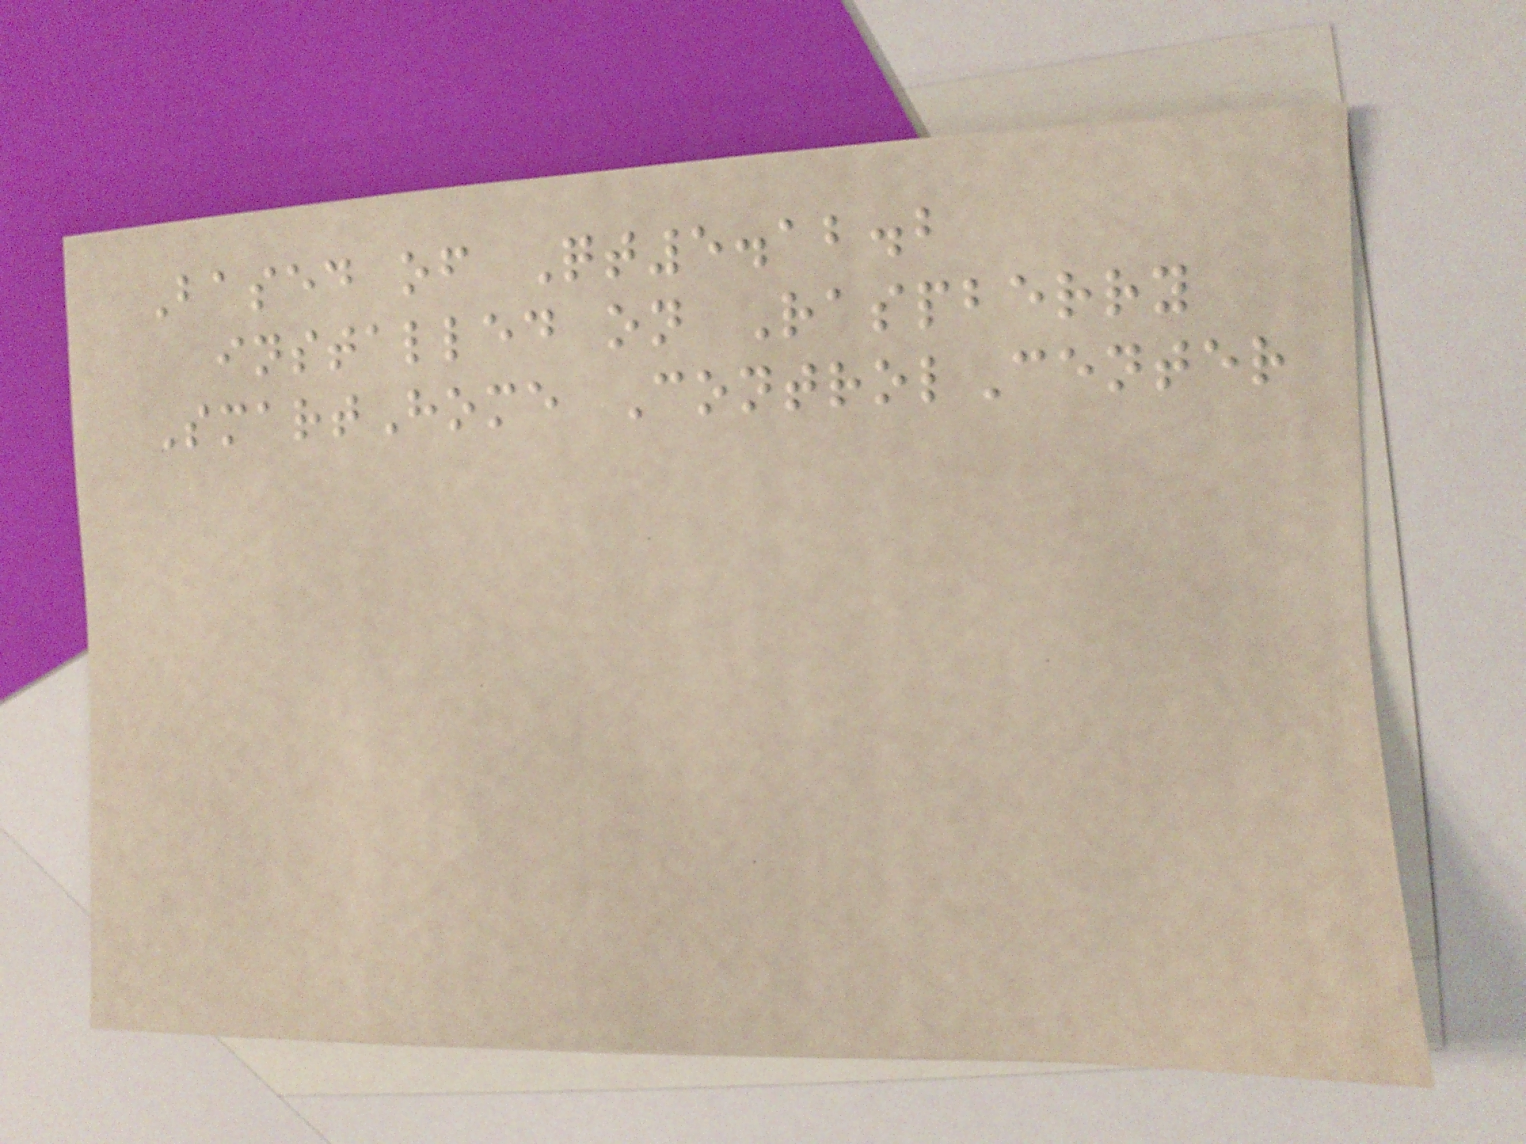Based of Qt5.12.2
installed on Raspberry
SmartHome ControlCenter
